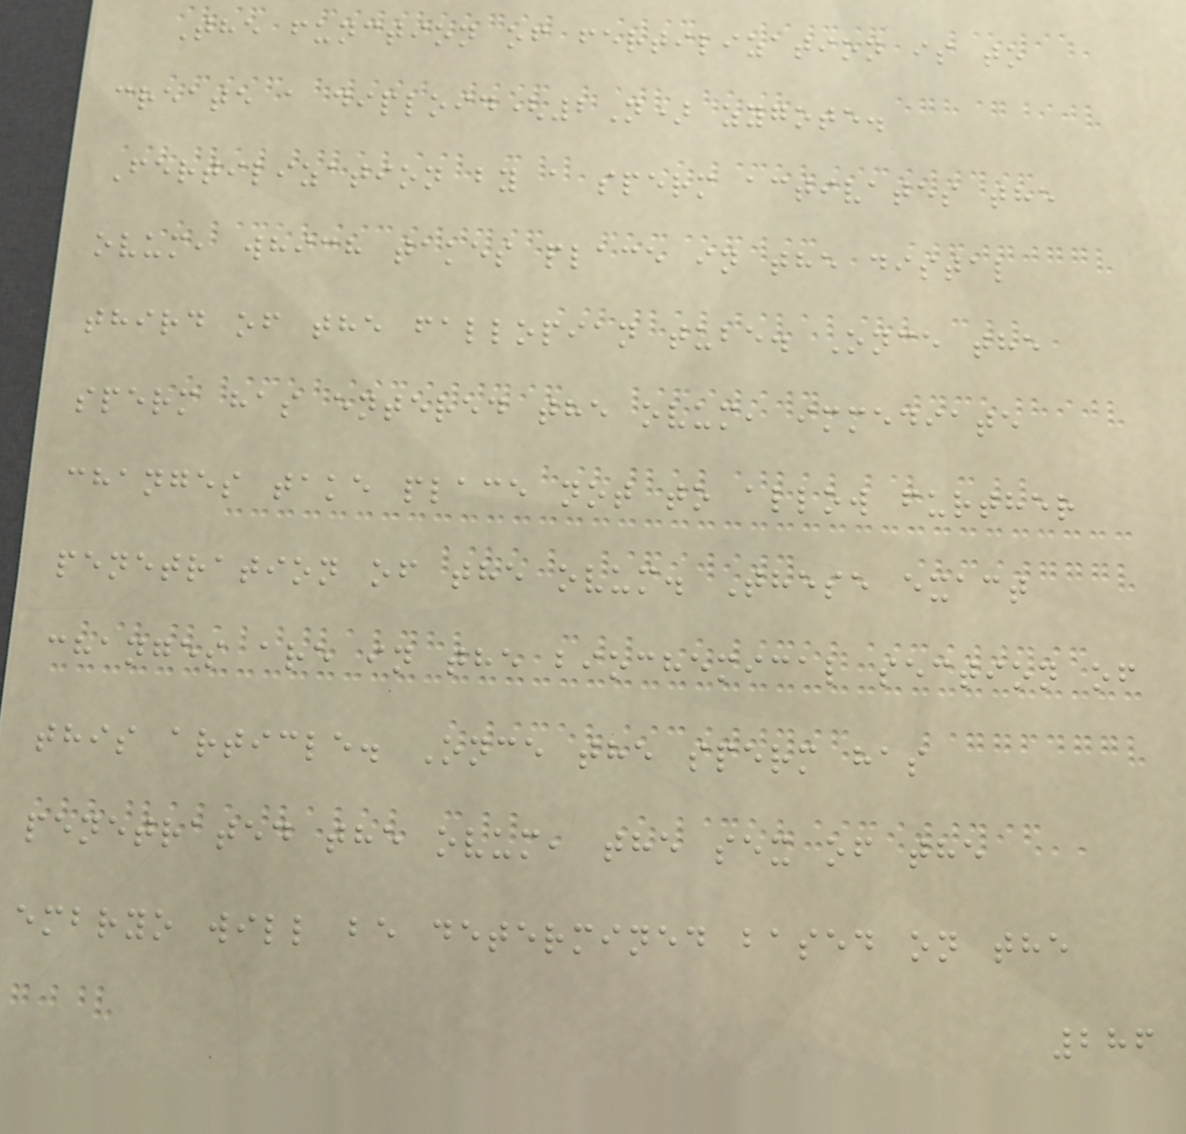The function of fertilization is to
create a diploid(2N) zygote.
Fertilization by a sperm activates the
ovum, which takes place in the distal
third of the fallopian tube. Once the
sperm has entered the ovum, immediate
changes take place not to allow further
penetration of the ovum. These exact
changes are in the biochemical section of
this article. Once the sperm has
penetrated the ovum, the sex of the
embryo will be determined based on the
286
